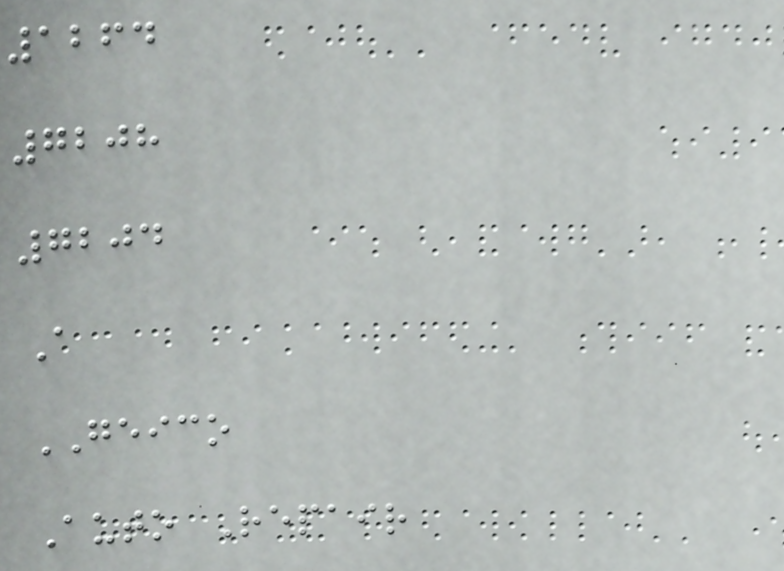1264
7208
7204
A
GEICO
Auto Repair
